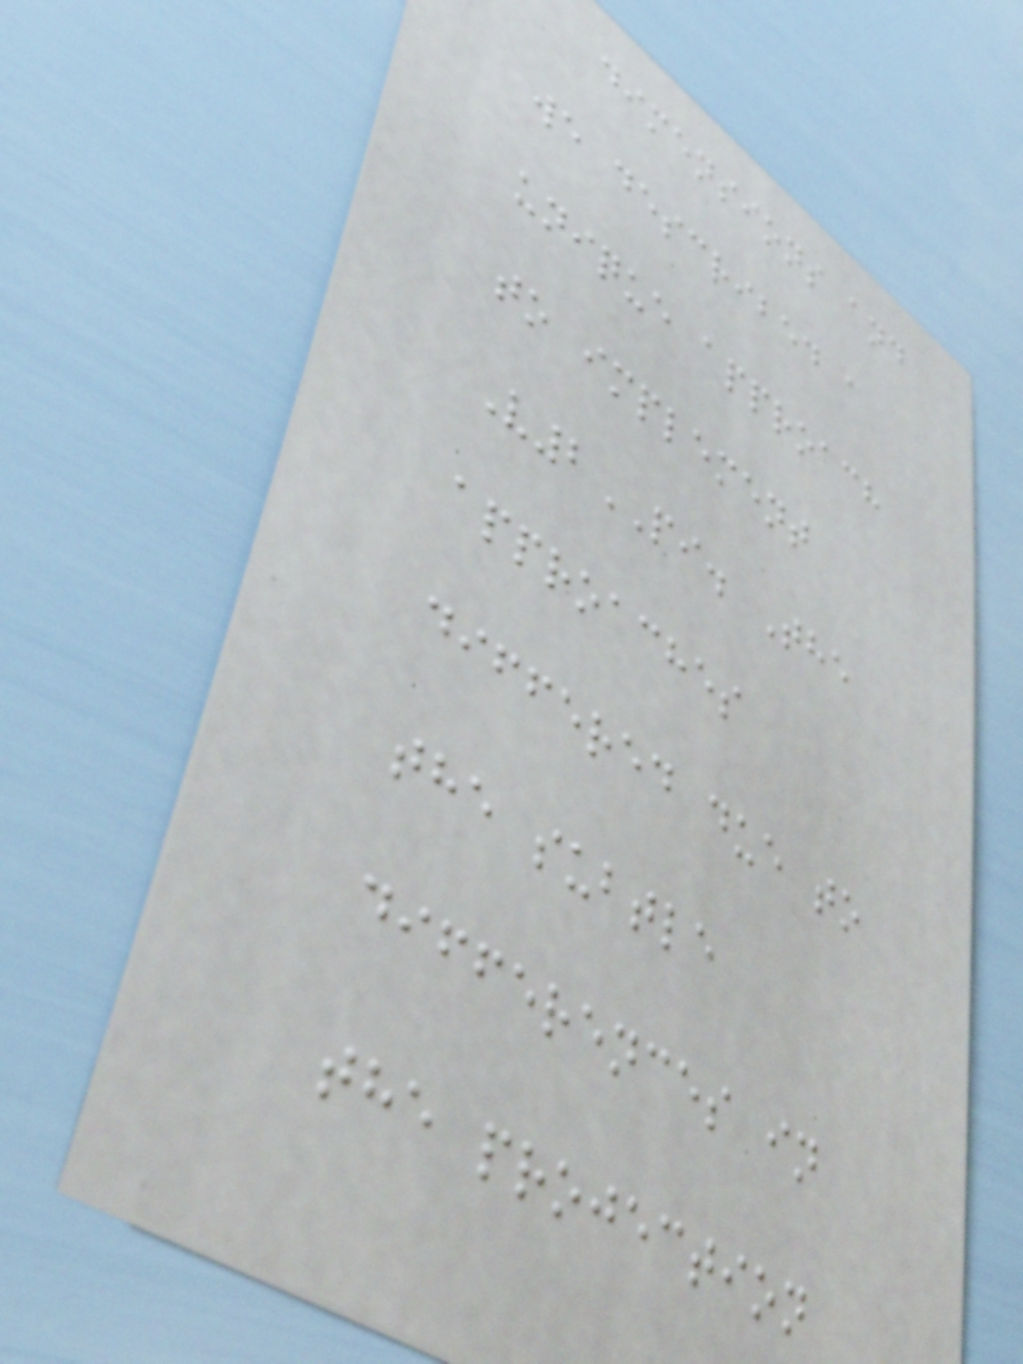dimensions and
we described a
unique approach
to implement
V2PI. The
approaches
differed due to
the subtle
differences in
the projection
